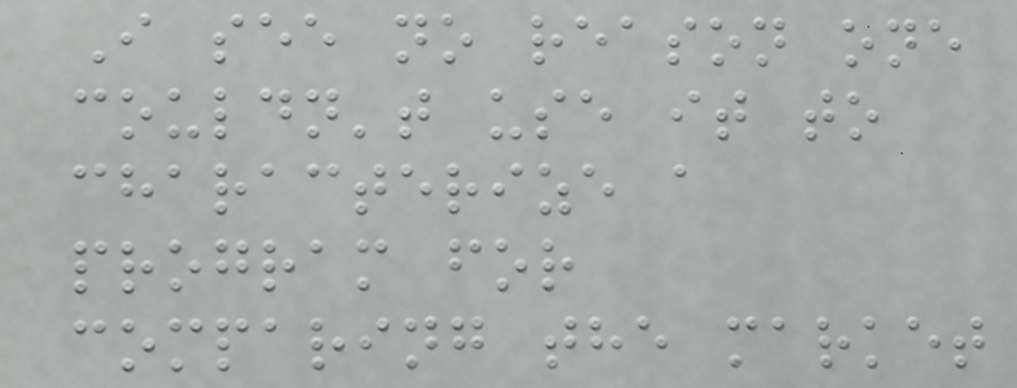I see no reason one
couldn't use it to
characterize a
program for
comparing the market
